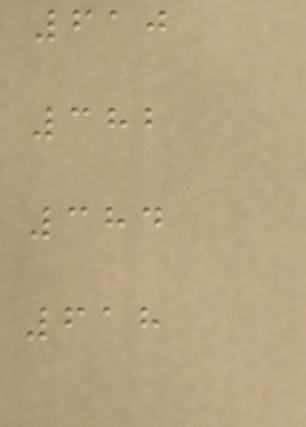610
382
384
618
